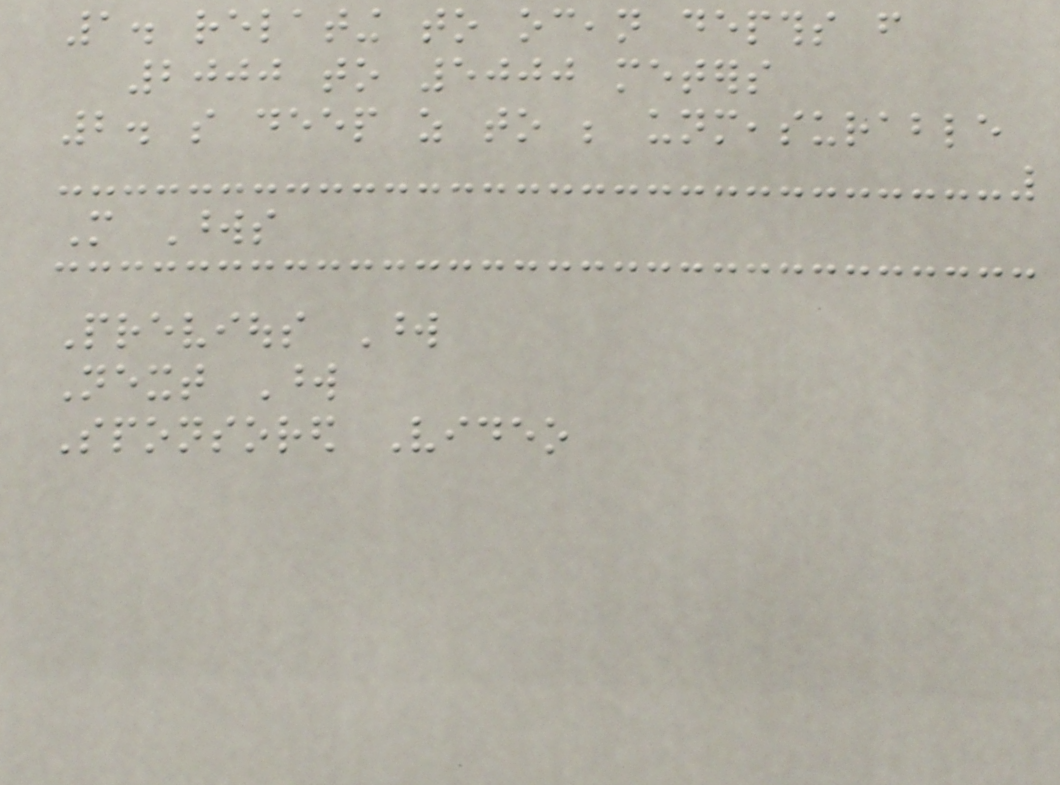1. relating to ocean depths from
2000 to 5000 meters
2. so deep as to be unmeasurable
More Words
Previous Word
Next Word
Sponsored Video
